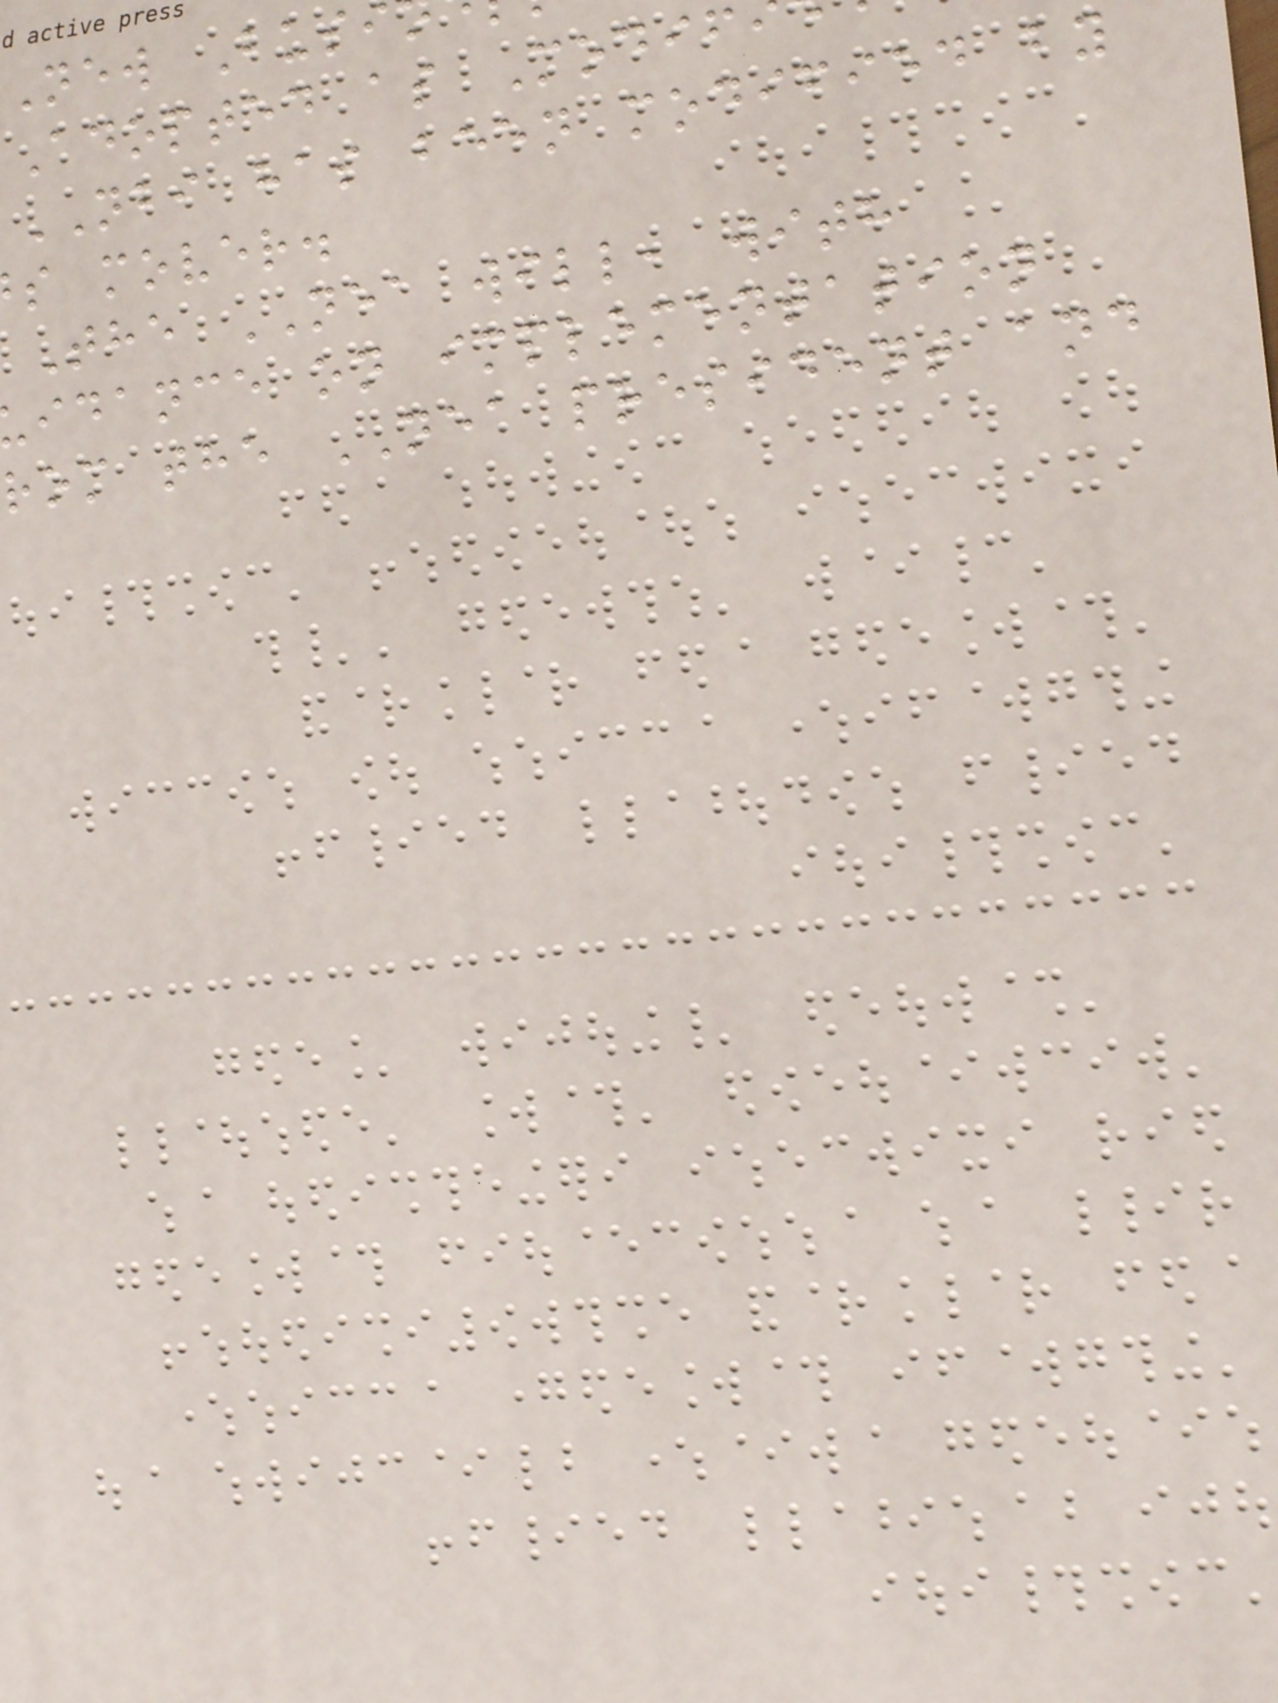New Busi
Adopted as Modif
NBI has been modified by
s mover.
The NEA will, with
idance on implementation
rom the NEA president and
